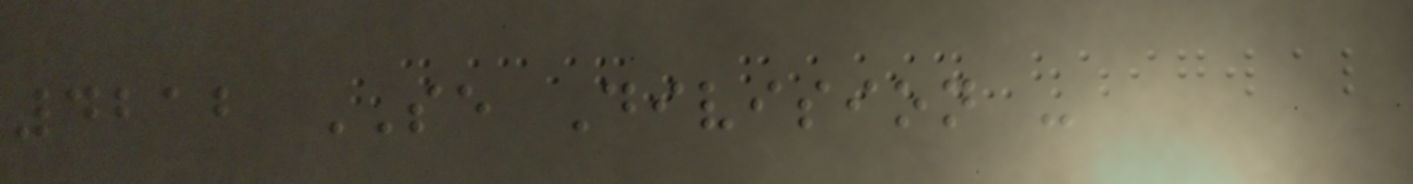4212 SE Division -
